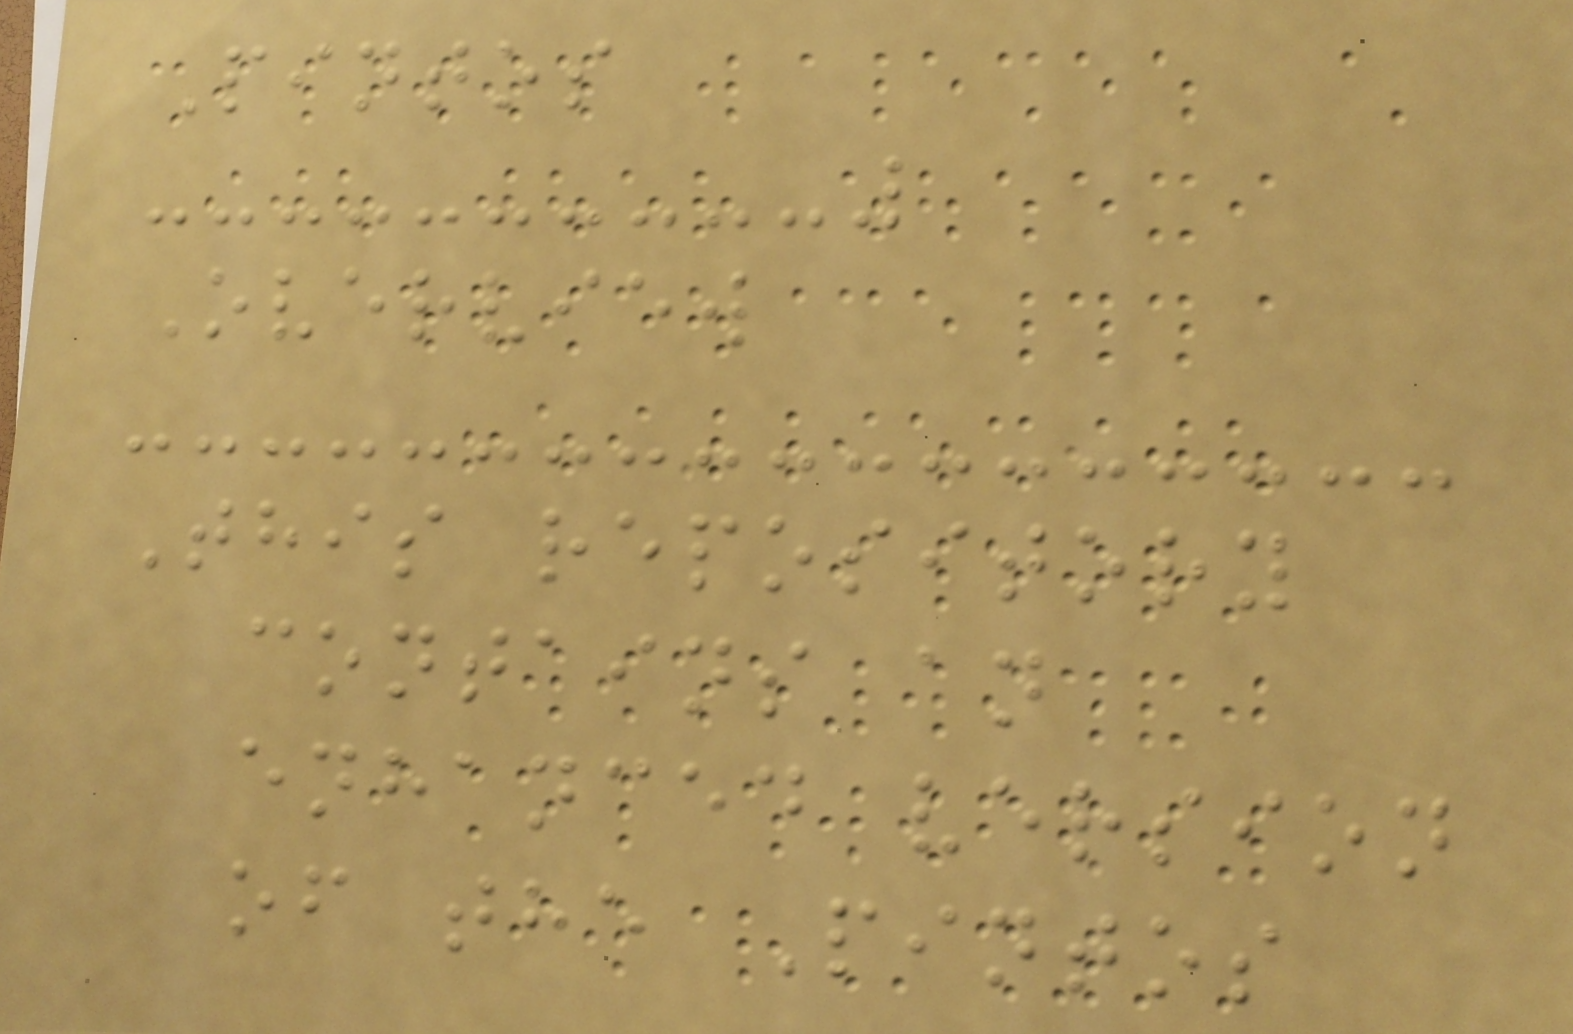Pintos
Overview
This repository
contains an
enhanced version
of the Pintos
